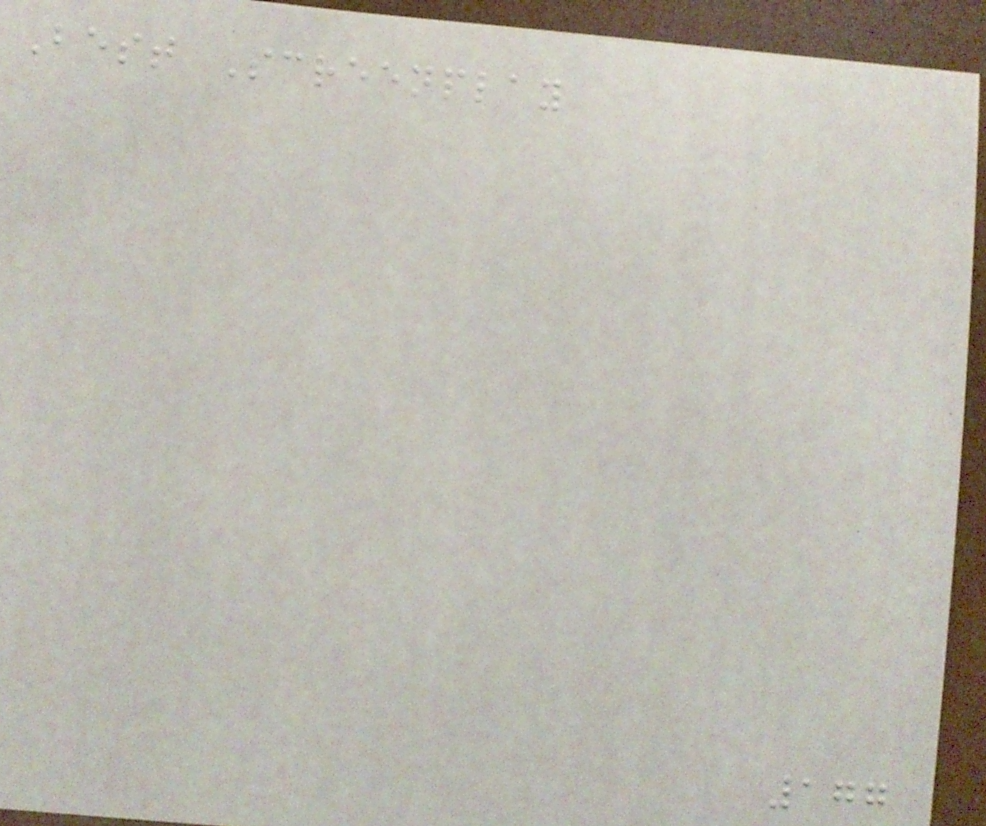Best Screenplay
177
